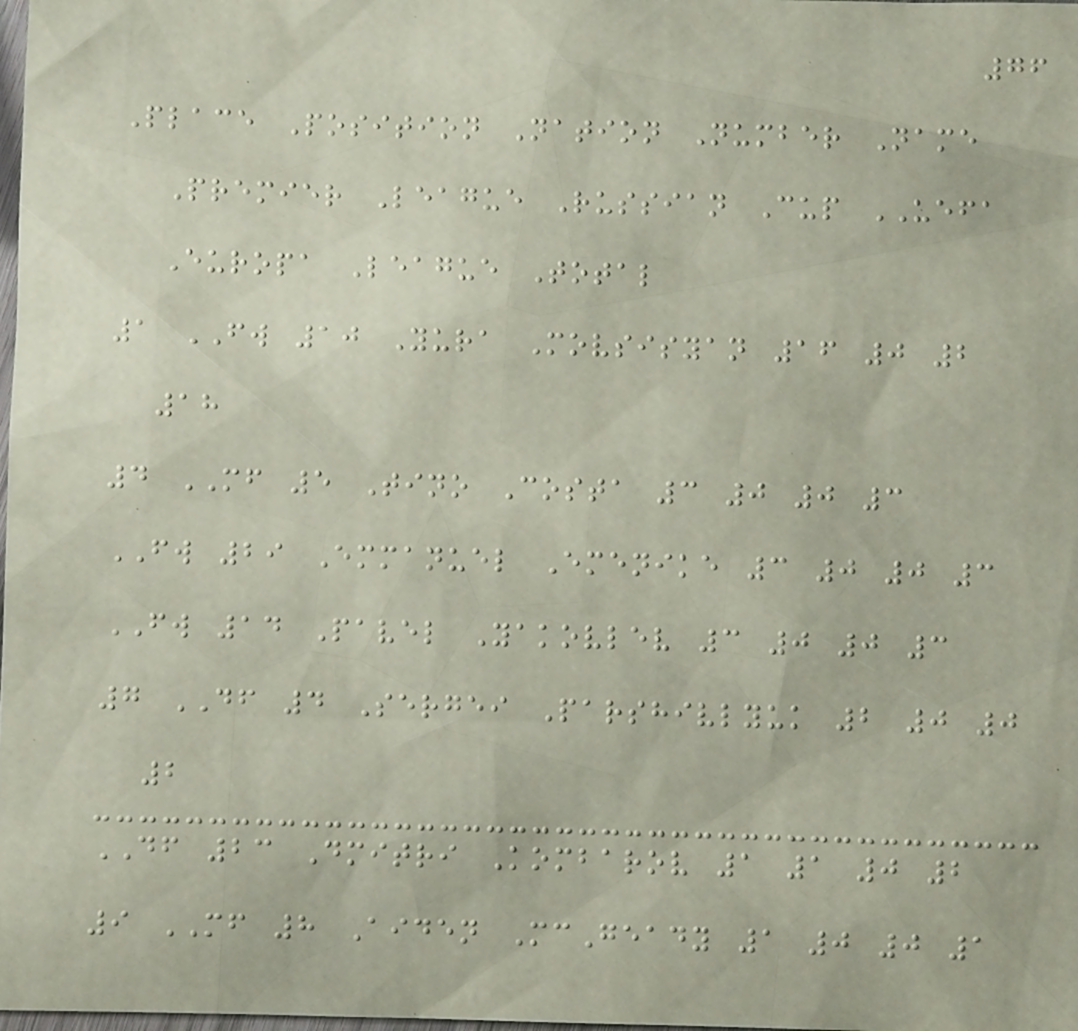76
Place Position Nation Number Name
Premier League Russian Cup UEFA
Europa League Total
1 FW 10 Yura Movsisyan 16 0 2
18
4 MF 5 Tino Costa 3 0 0 3
FW 29 Emmanuel Emenike 3 0 0 3
FW 14 Pavel Yakovlev 3 0 0 3
7 DF 4 Sergei Parshivlyuk 2 0 0
2
DF 23 Dmitri Kombarov 1 1 0 2
9 MF 8 Aiden McGeady 1 0 0 1
